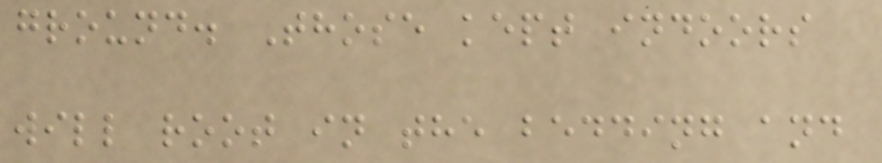ground. Those kept indoors
will root in the bedding and
